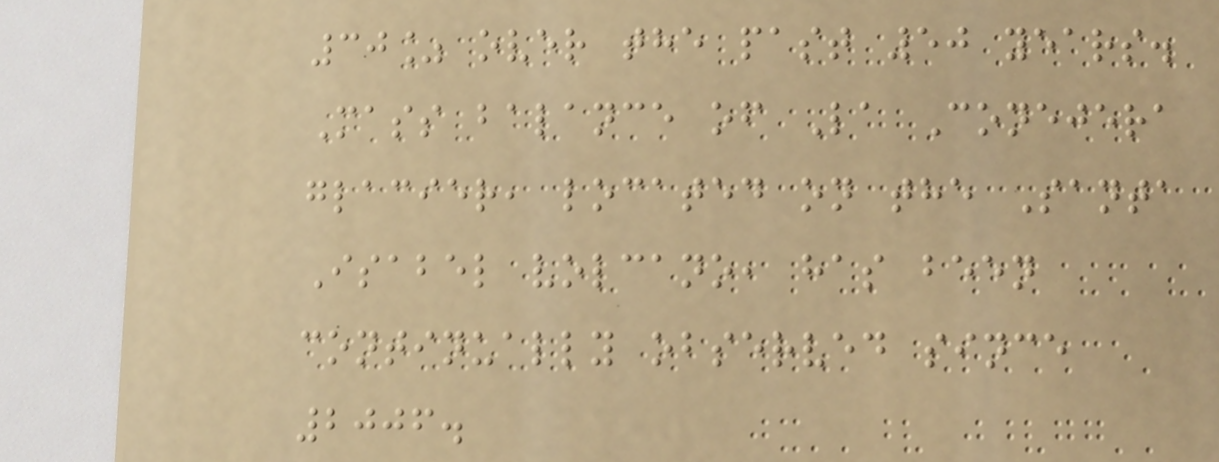30% over the past 50 years.
Mass balance of La Conejera
glacier, located on the Santa
Isabel volcano, has been
continually observed since
2006.
